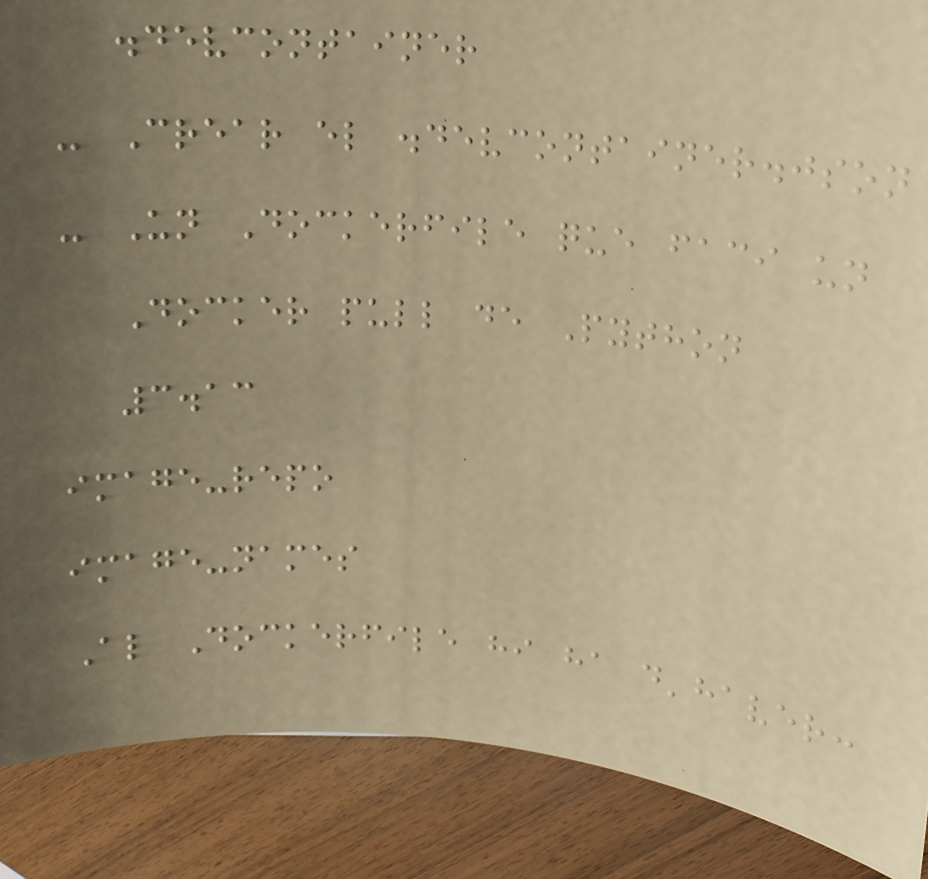.devcontainer
- Crear el .devcontainer.json
- Un Dockerfile que faci un
Docker pull de Python
3.13
image-repo
image-names
Al Dockerfile hi ha d'haver:
